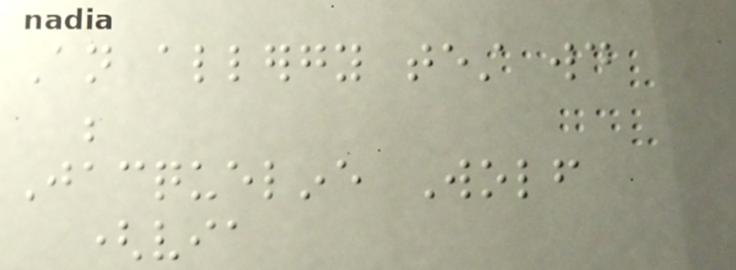An allergy test would
be
Jacqueline Wolf
(via
